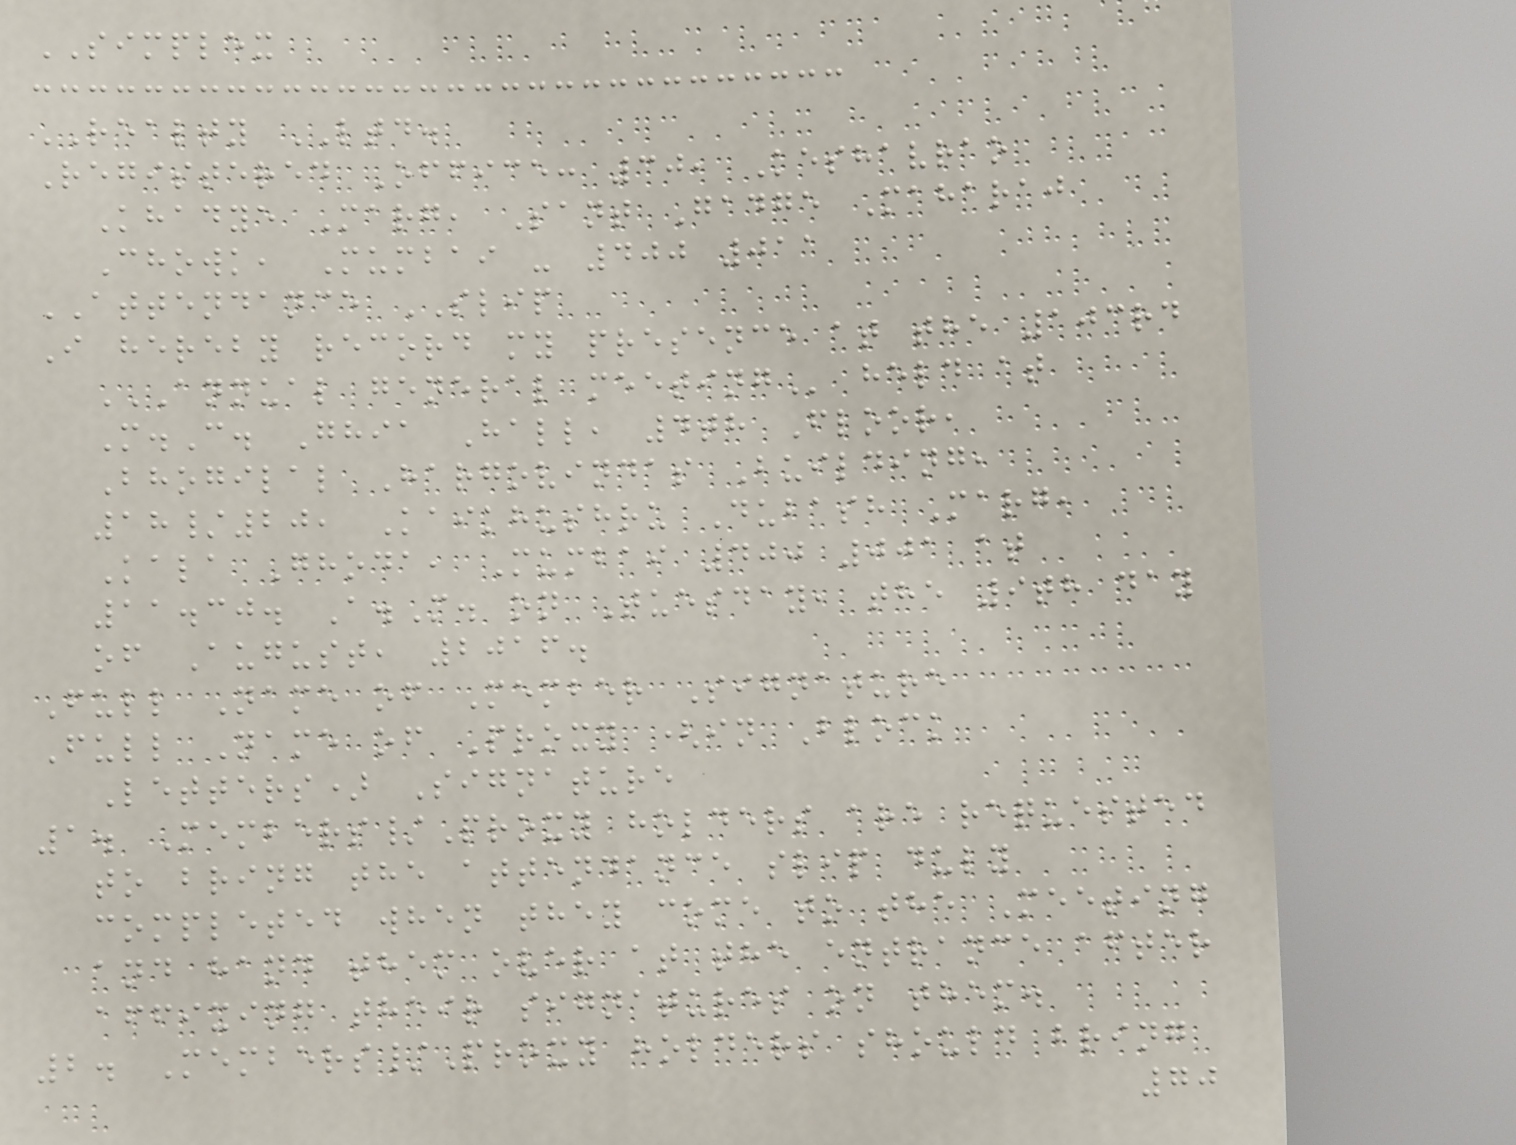SIMPLEX
REALTY LTD.
Registered Office: 30, Keshavrao
Khadye Marg, Sant Gadge Maharaj
Chowk, Mumbai - 400 011
ATTENDANCE SLIP
I hereby record my presence at the 103rd
ANNUAL GENERAL MEETING held at
M.C. Ghia Hall, 4th Floor,
Bhogilal Hargovindas Building,
18/20, Kaikhushru Dubash Marg,
Kala Ghoda, Mumbai 400 001 at
11.30. A.M. on Tuesday, the 9th day
of August, 2016.
Full Name of Member Signature
Full Name of Proxy (in Block
Letters) Signature
1. Members/Proxy holders are requested
to bring the attendance slip duly
completed when they come to the Meeting
and hand them over at the entrance after
affixing their signatures on them.
2. Members/Proxy holders should bring
70
